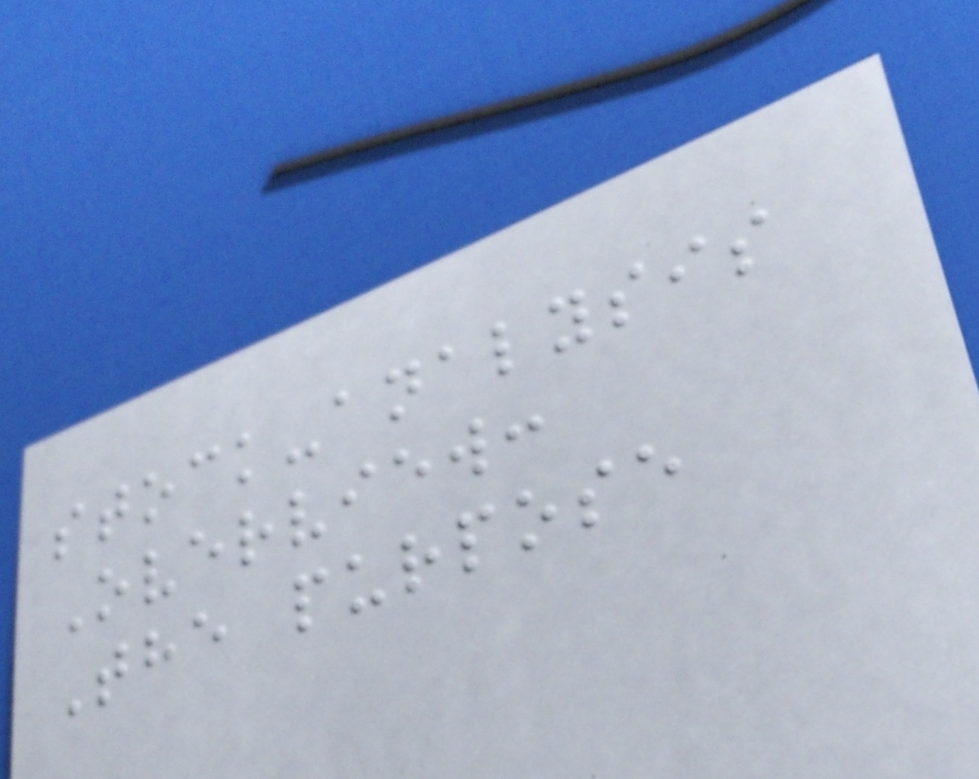stock-analysis
Overview:
The purpose
